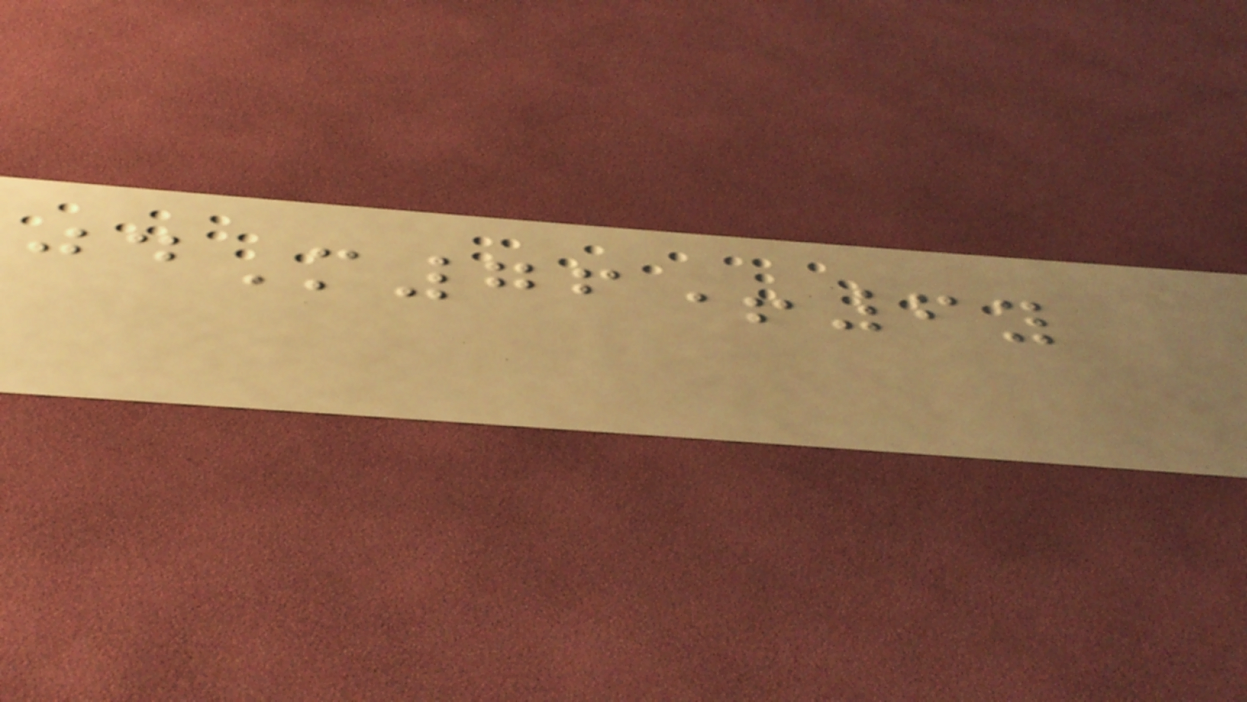jdM76+6y
